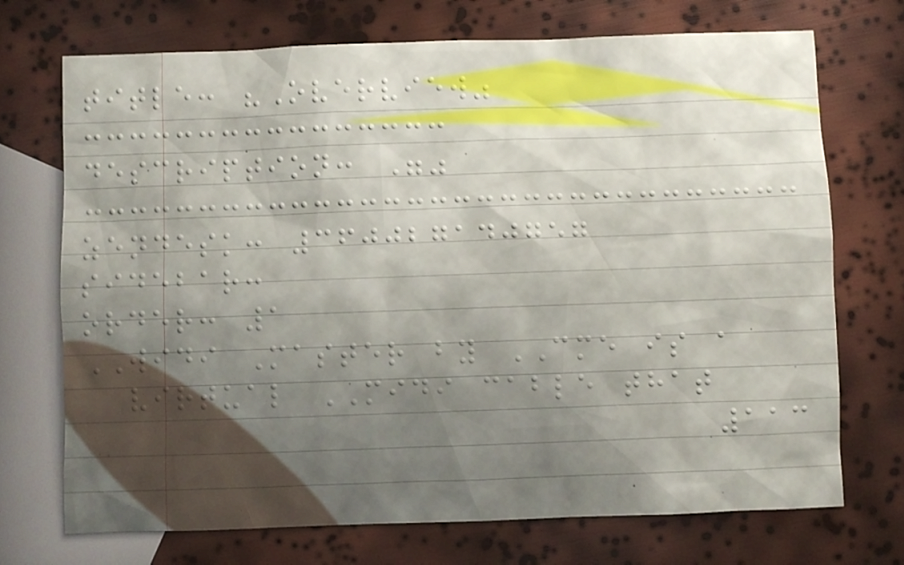title: "Overview"
description: ""
zendesk: 360027140757
sidebar:
order: 1
WIDI Master by CME is a
virtual MIDI cable that
113
